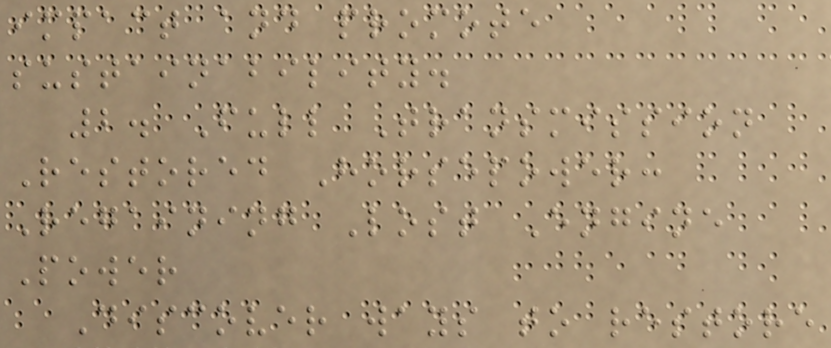impact and promote
sustainability.
2. Full Transmission
Restored Horsepower:
Regaining Lost Engine
Power
Discover ways to restore
